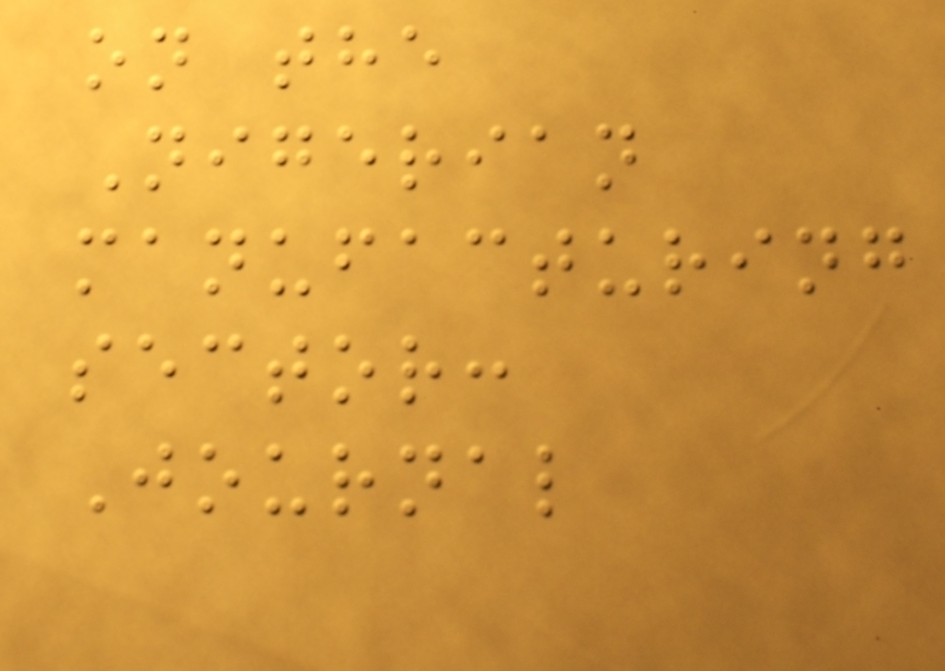on the
Nigerian
manufacturing
sector:
Journal
